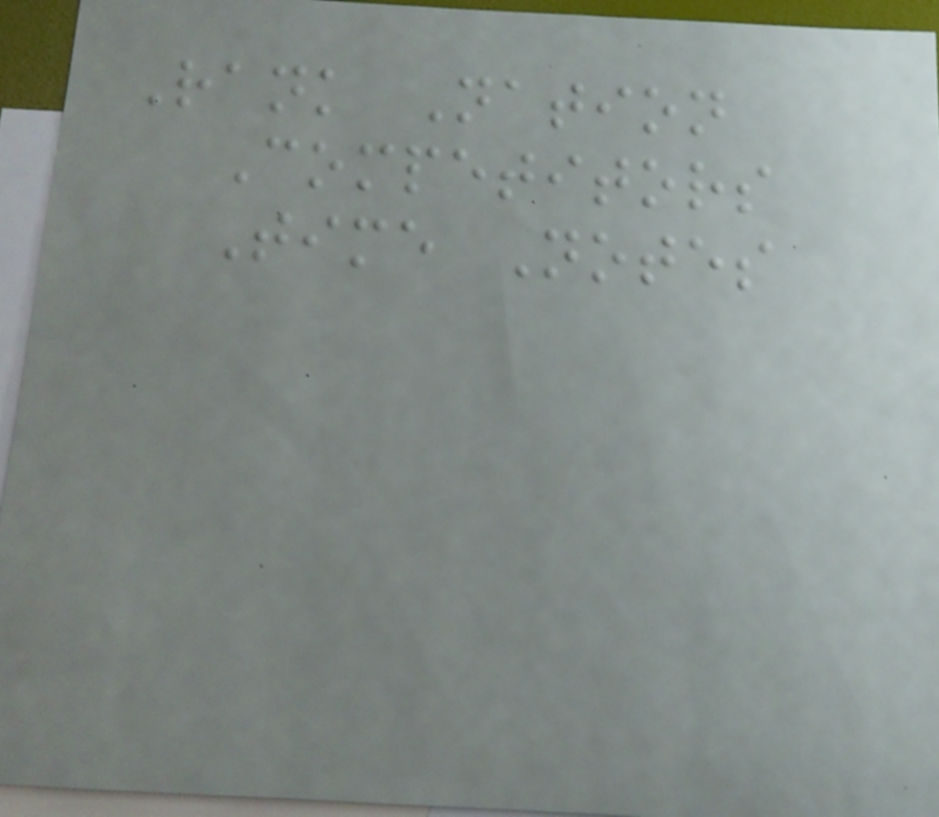Rank Nation
Competitors
Time Notes
